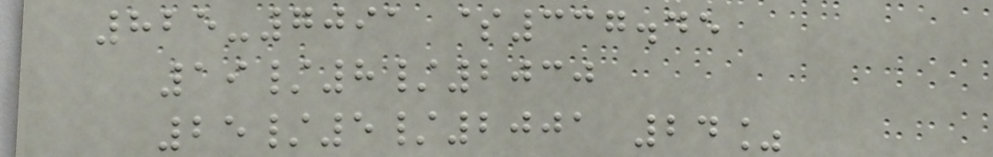825-7091 $337.45
19/8/2030
25/5/2001 24%
